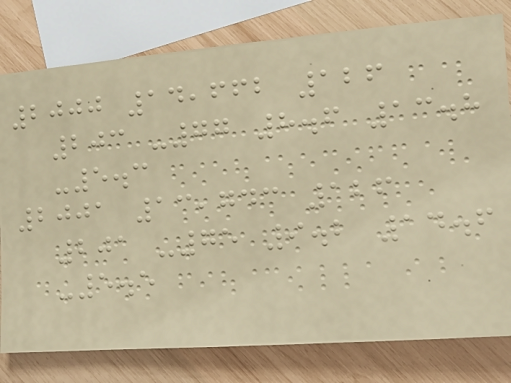2000 14,662 126
203 -77 8.6 13.8
-5.3
2001 13,743 126
201 -75 9.2 14.6
-5.5
